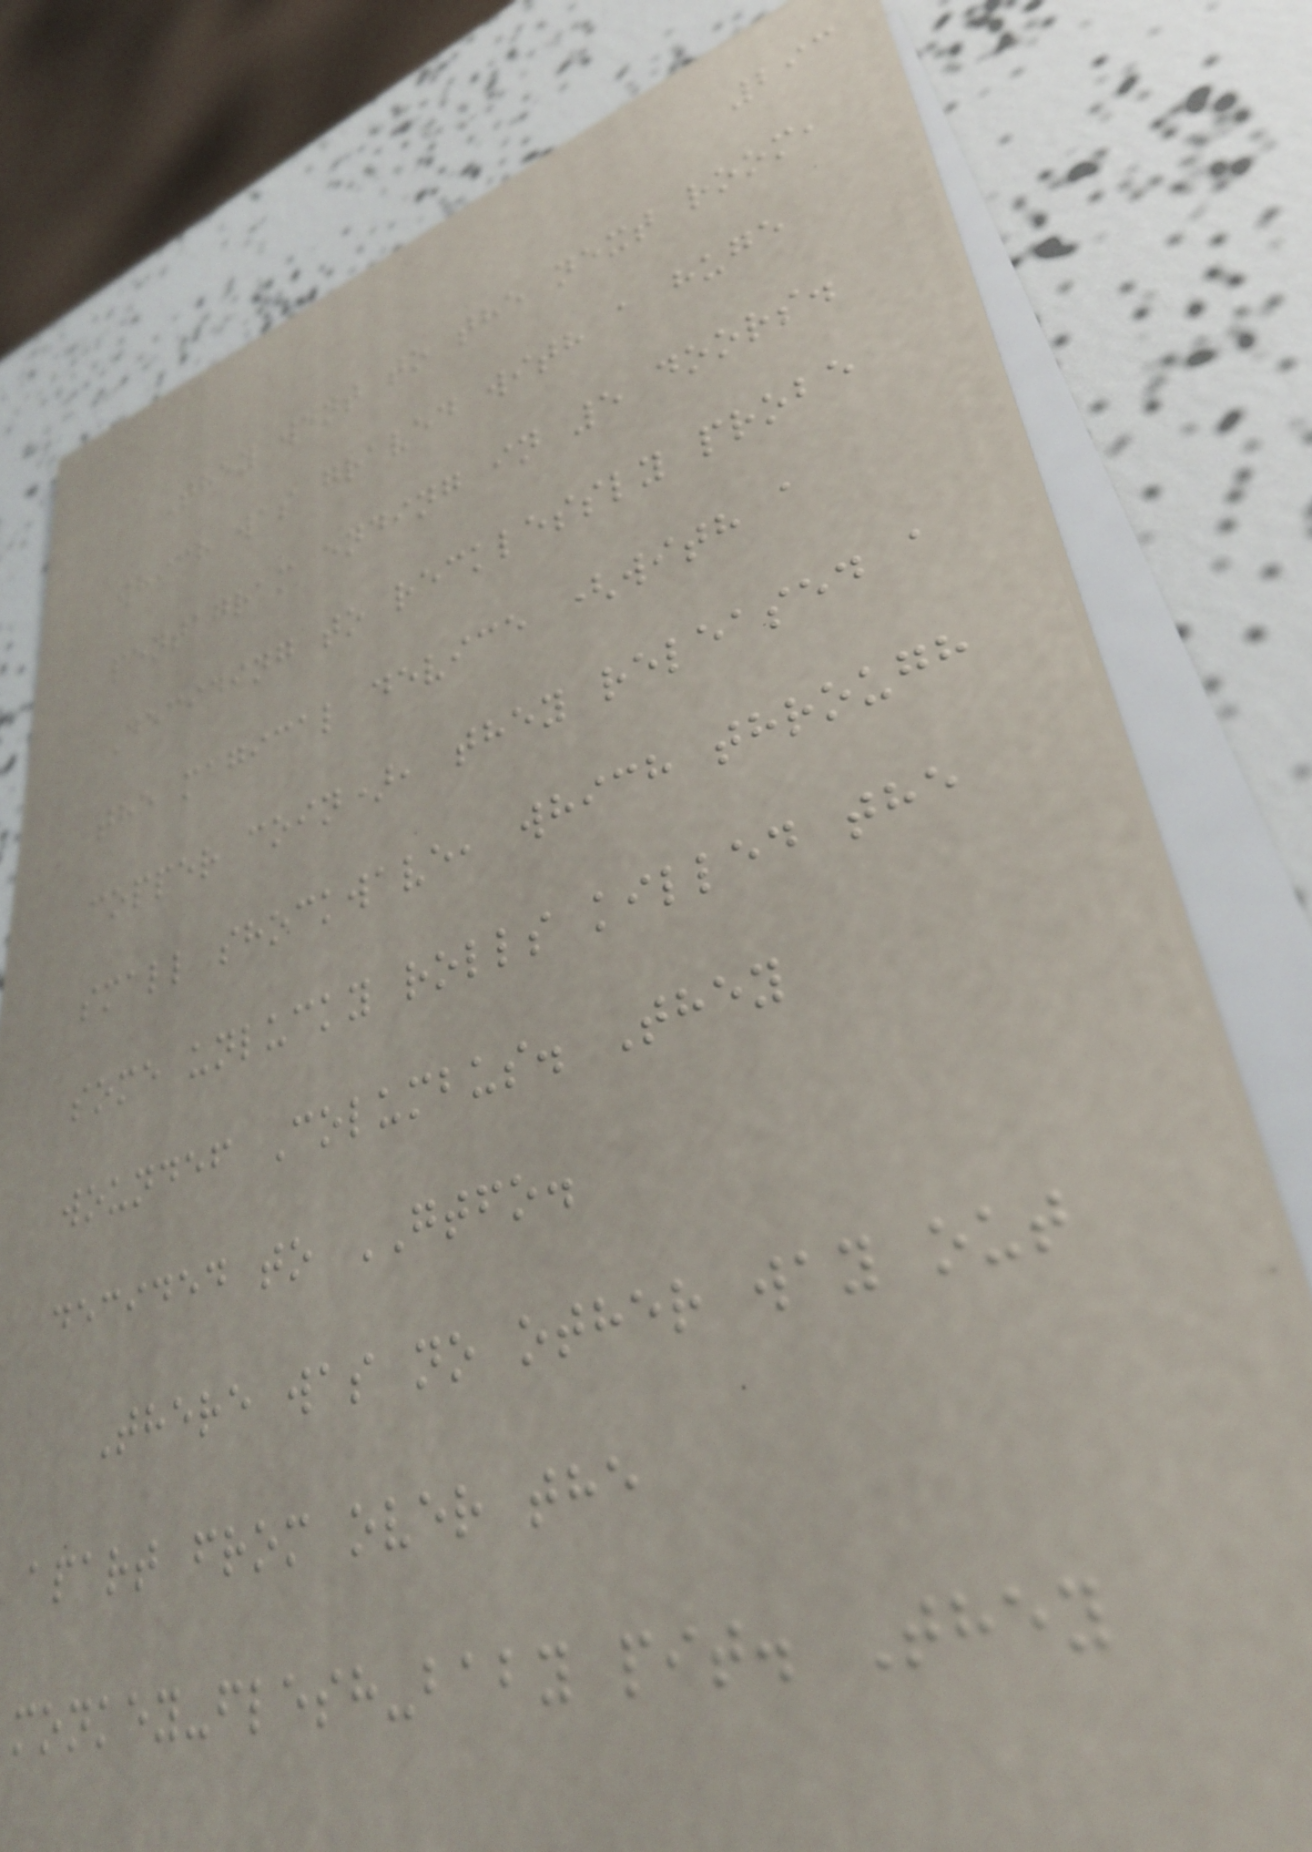293
They went to the next room,
which was graved with a huge
pentagram ending in 5 doors.
Deciding to recklessly probe
the magical device (with a
copper coin), they released a
small shockwave, which through
some unlucky rolls killed the
woundef Columbus. They
decided to GTFO.
There was no other way out
apart from over the
monkey-flesh-baby pit. They
